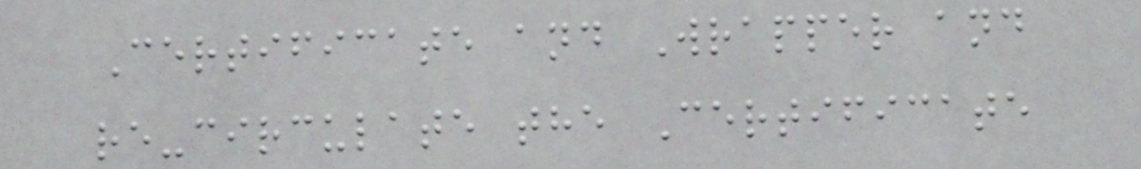Certificate and Wrapper and
re-circulate the Certificate
